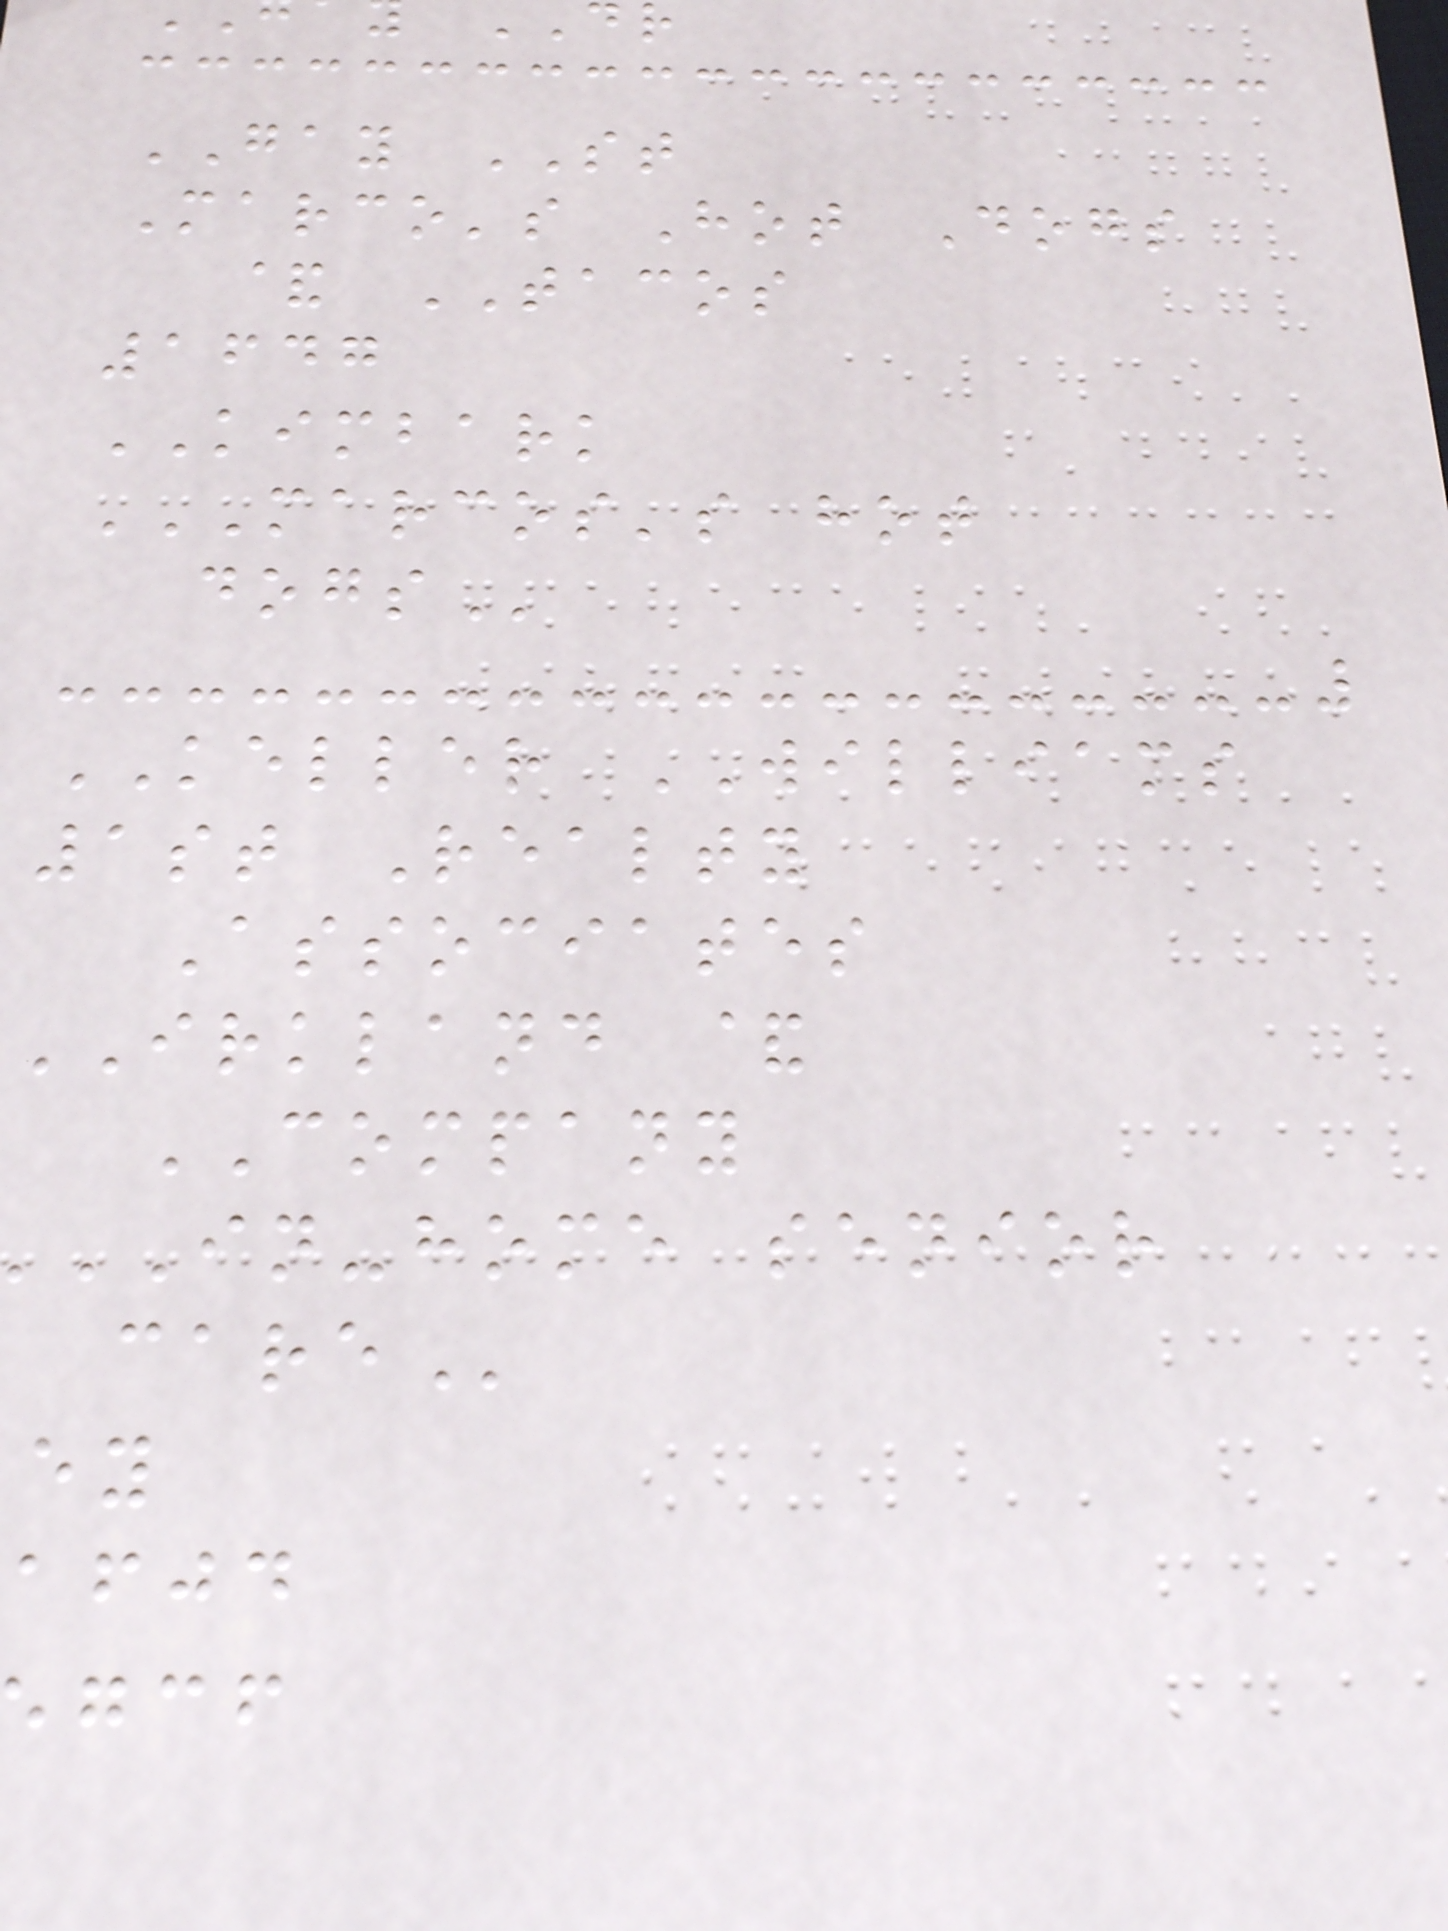GAY ST
Marco's Hot Dogs
& TACOS
1647
KIMBARK
MARCOS'S HOT
KELLER WILLIAMS
1st Realty
Associates
IRKLAND &
COMPANY
in-home senior
afjd
